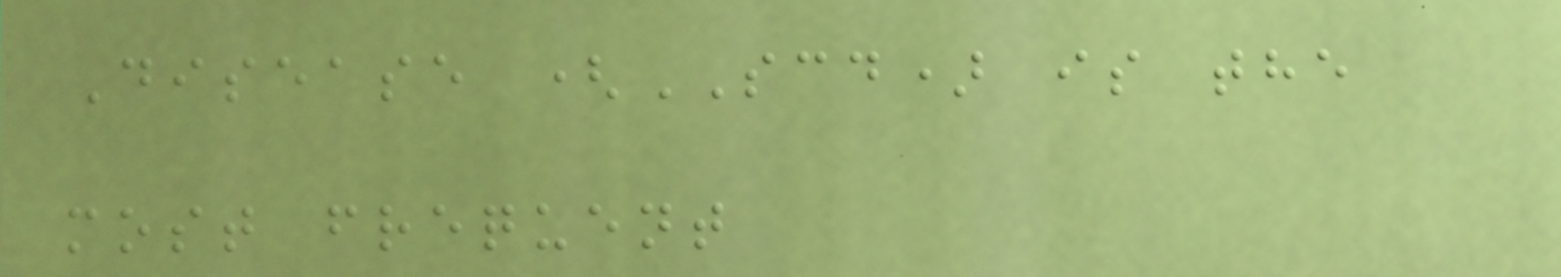Disease (SCD) is the
most frequent
